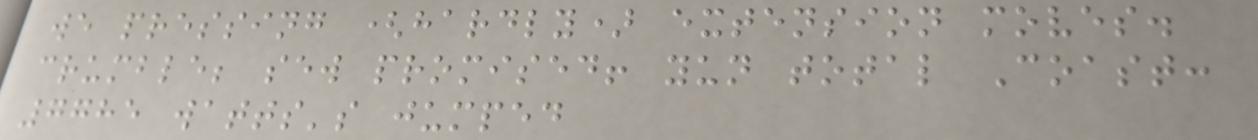we pressing (hardly) extension moves.
crumble; sew promised! yun total Coast:
7785 watts's jumped
